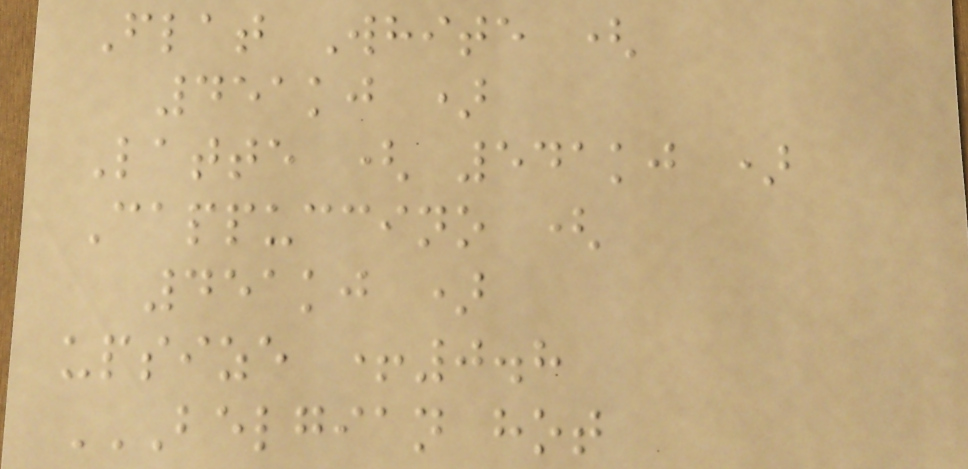Flat White (
451kj )
Latte ( 541kj )
Cappuccino (
451kj )
upsize +0.8
BELGIAN HOT
